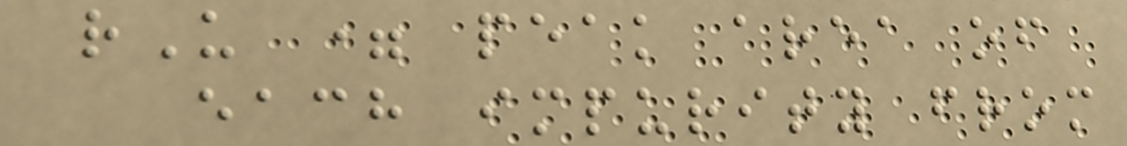rU = peak area of
each impurity from
